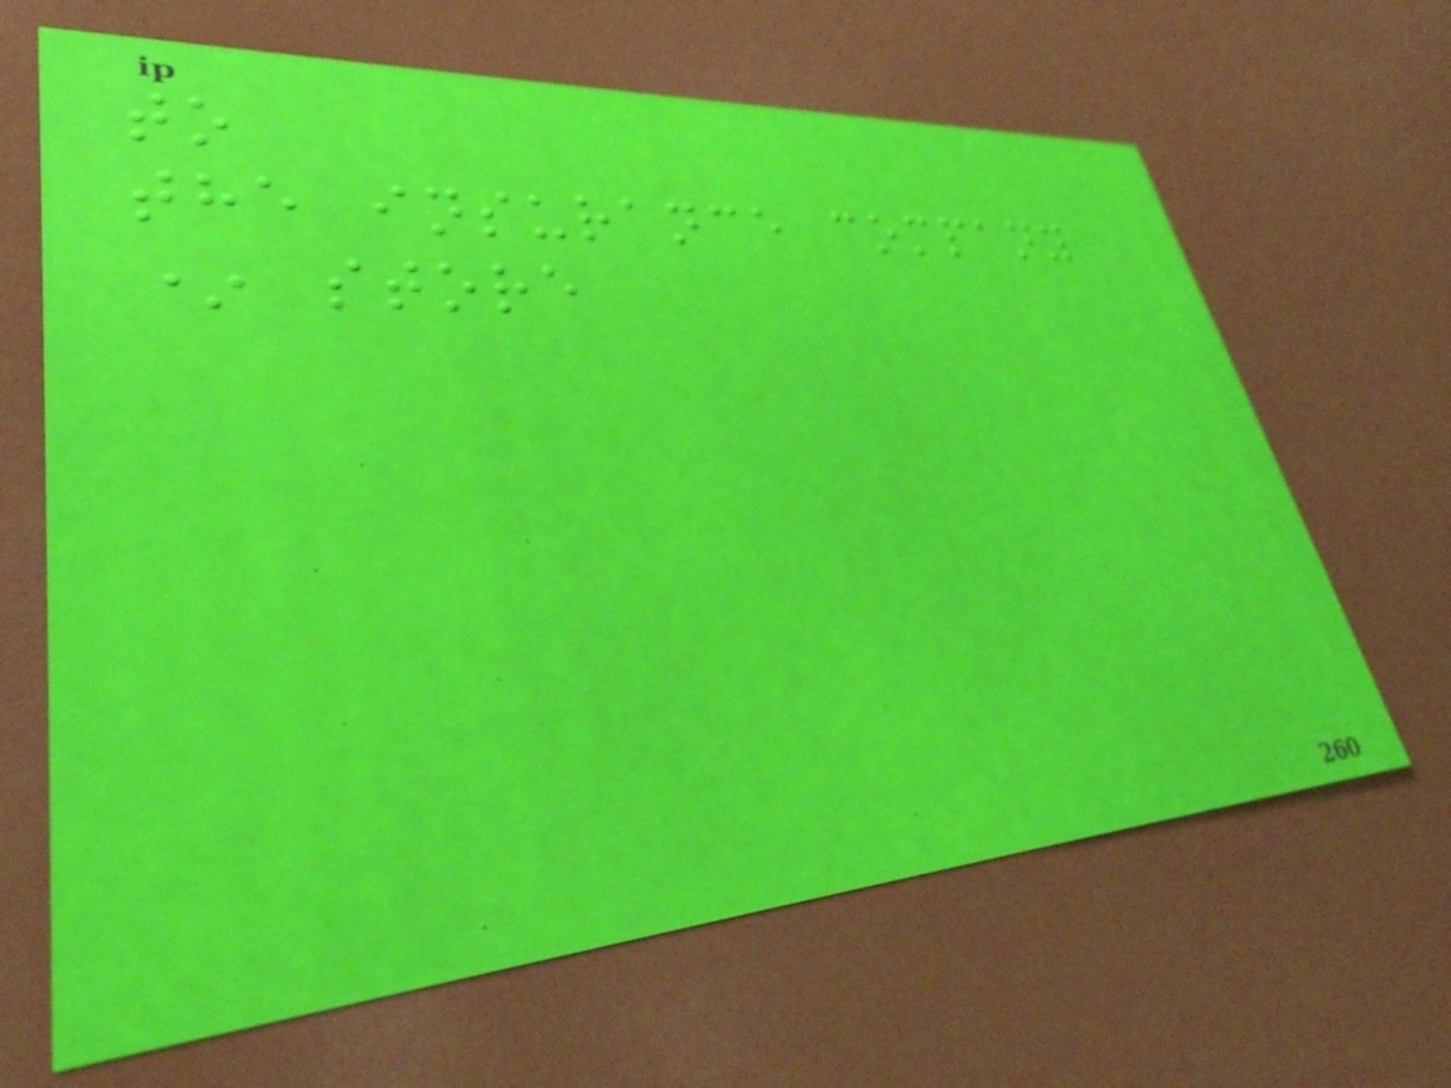to
the insurance company
* store
